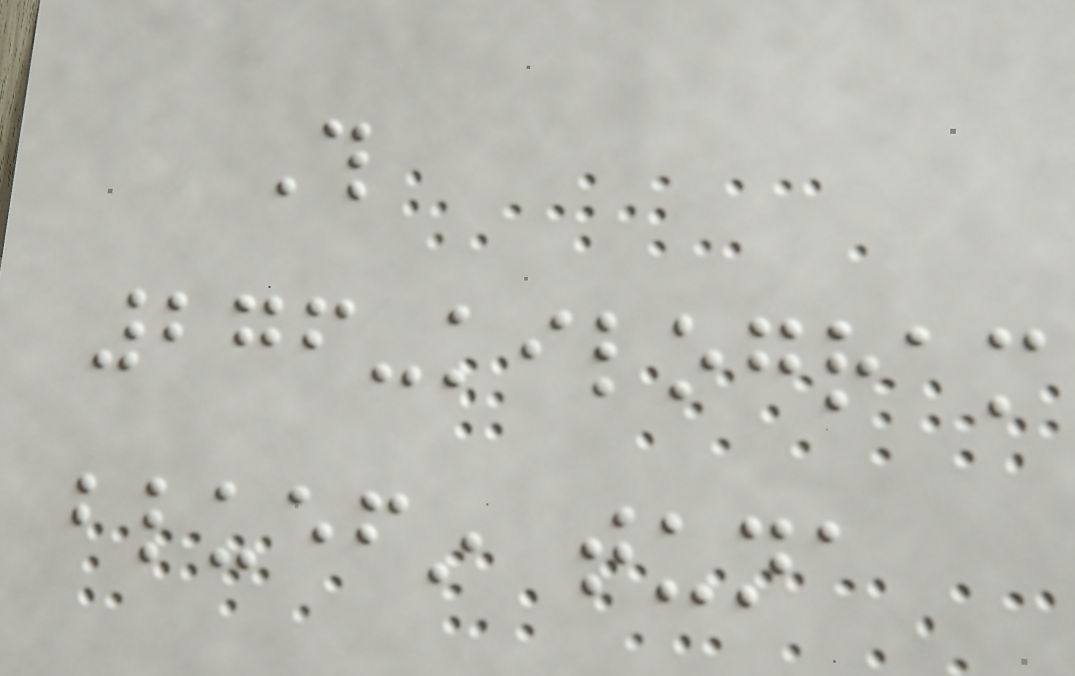This
276-kilogram
bluefin tuna
